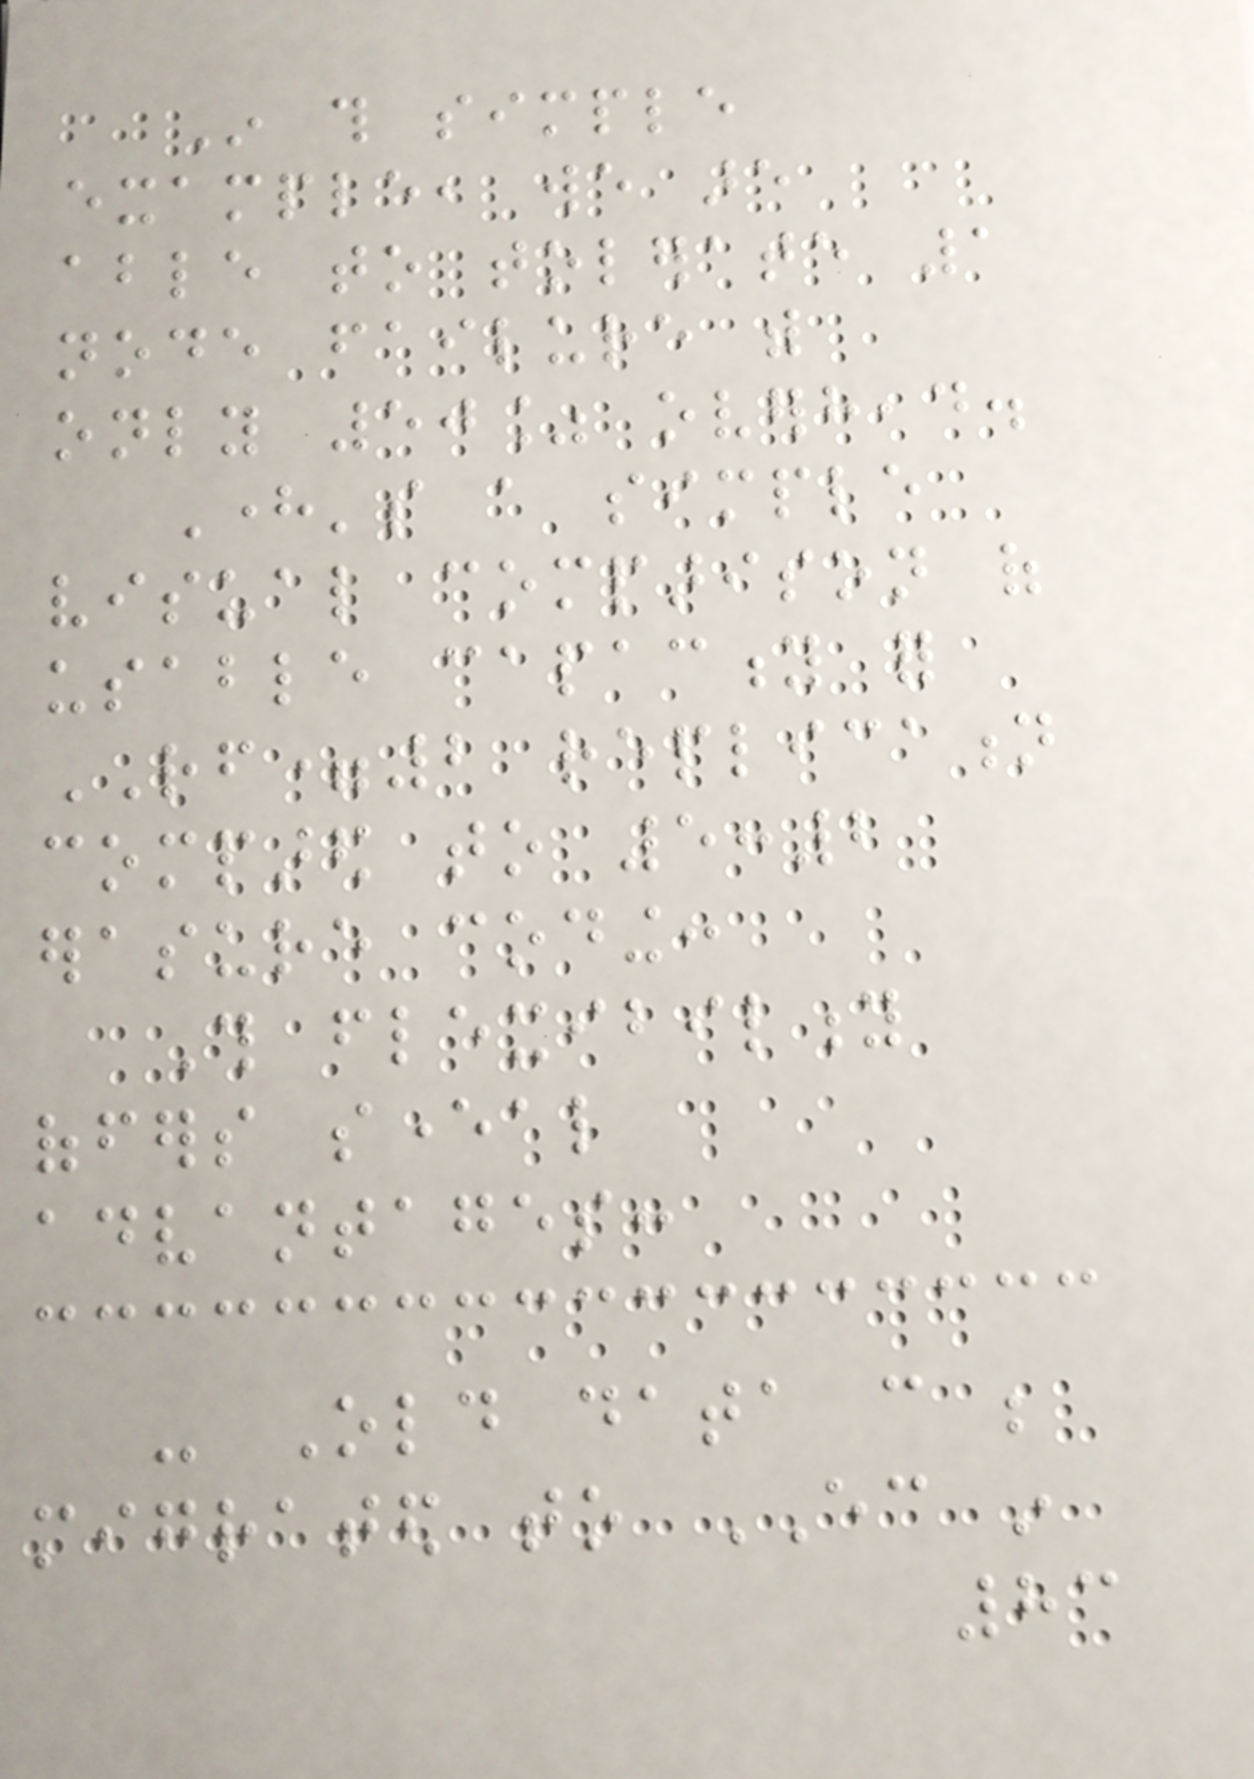In this simple
example, we are
able to tolerate 1
node failure with
only 50% overhead.
Here's a simple
visual comparison of
usable capacity for
RF=2 replication
compared to 5:2
erasure coding:
This flexibility
offers several
advantages:
- Old data can be
migrated to EC in
83
